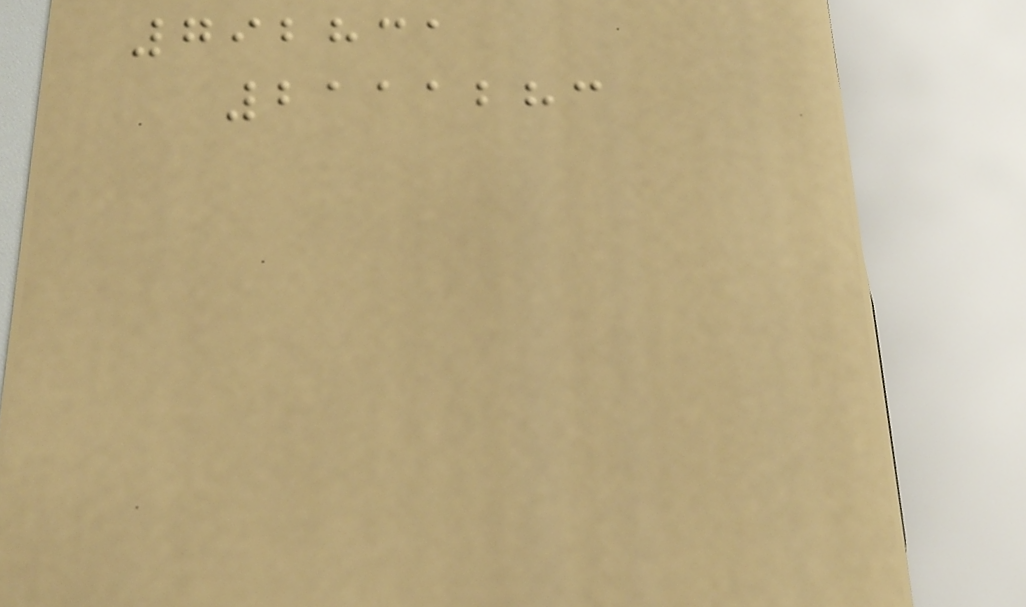792831
2111283
